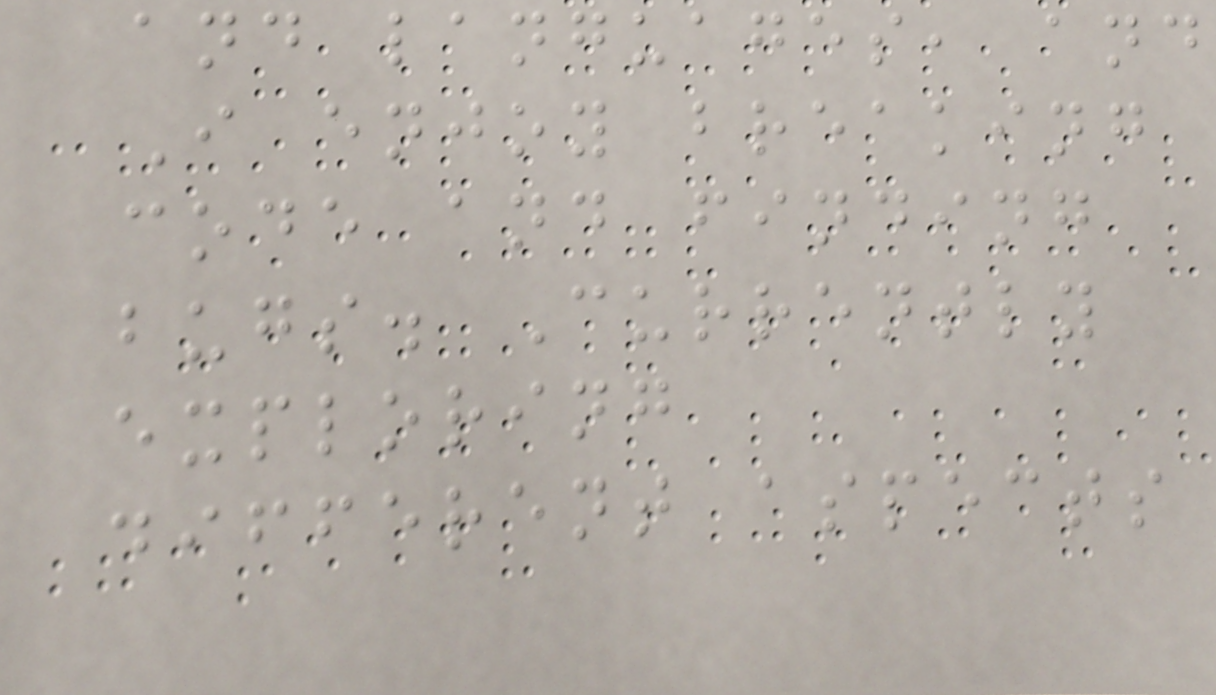and languages, and
I enjoy breaking
code and finding
bugs. Currently
exploring
different aspects
